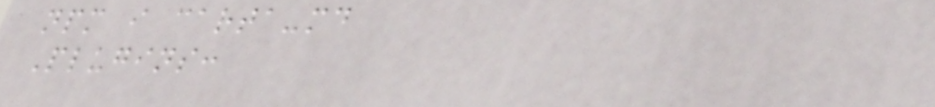npm i carta-md
Plugins:
